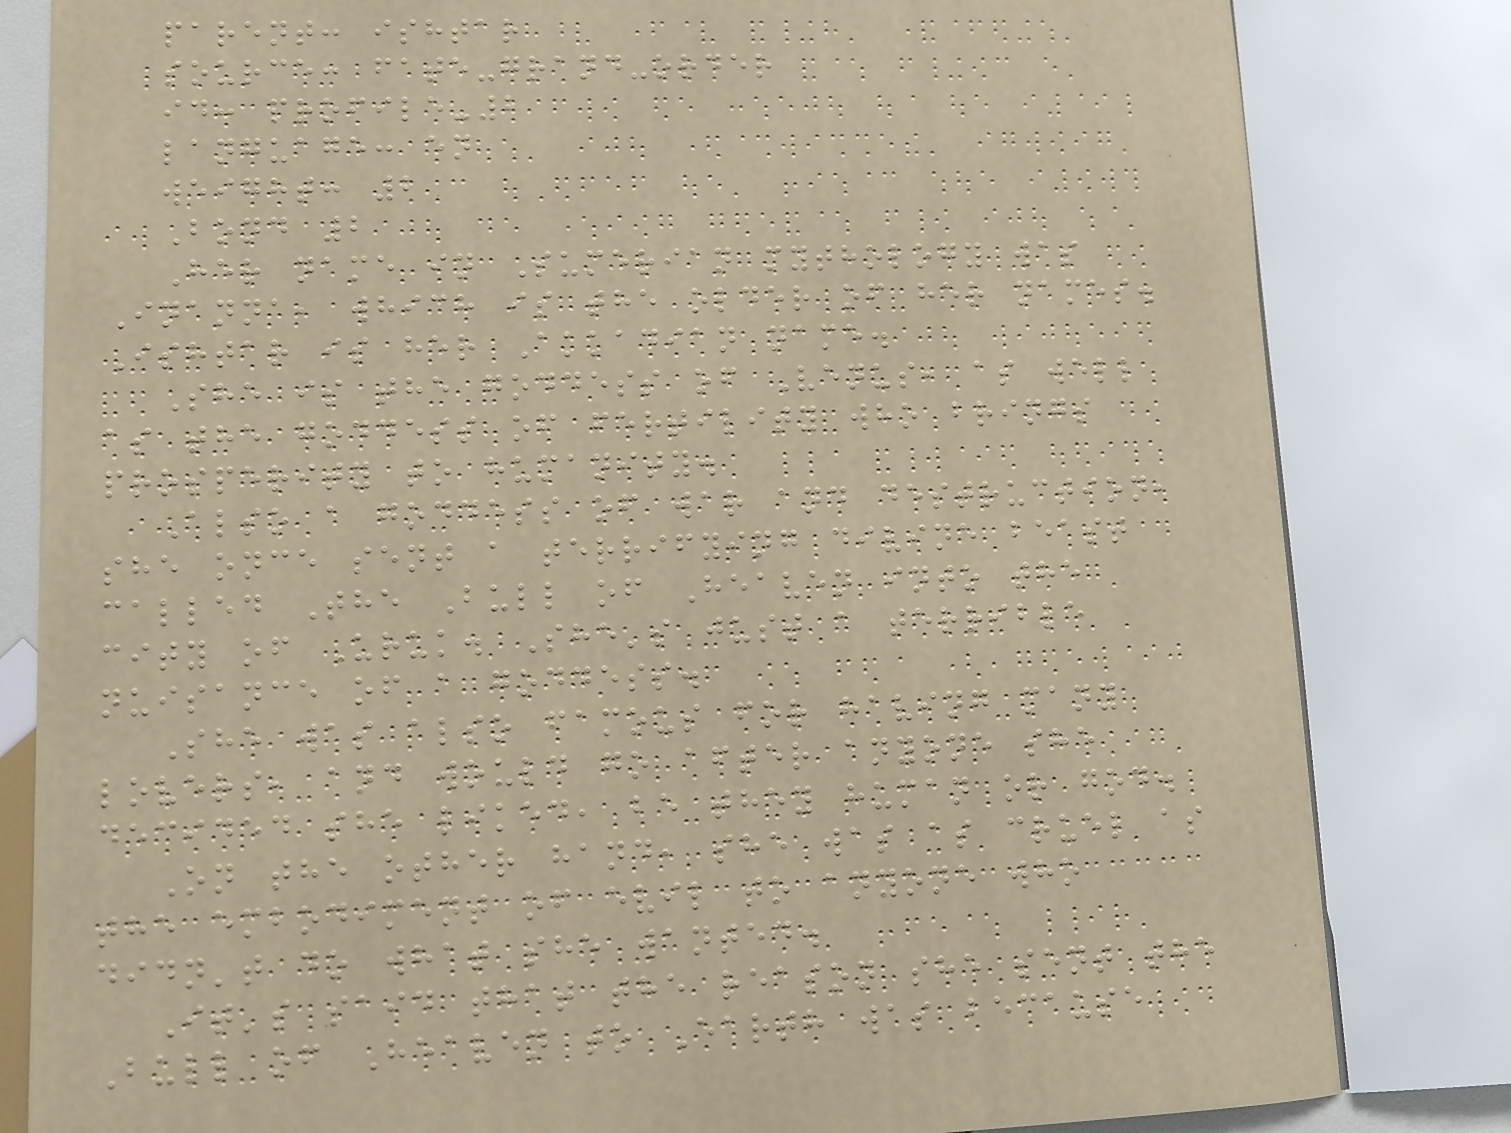parent: ishtar
source: fate-grand-order
id: profile-2
language: en
weight: 2
Bond 2
Her name in Sumerian mythology was
Inanna, which is the older of her names.
Ishtar is her Akkadian name.
She is the goddess of Venus, as well
as the goddess of fertility who brings
prosperity to humanity.
Also a goddess of war and destruction,
she once sent a terrifying divine beast
called The Bull of Heaven into the
city of Uruk. She's just a terrible
nuisance of a goddess.
She was also famous for having many
lovers, and would go after anyone she
decided she liked, be they human or god.
On the other hand, she was as cruel as
the embodiment of evil to anyone who
didn't do what she wanted.
It's said that the reason she sent the
Bull of Heaven to Earth was because
